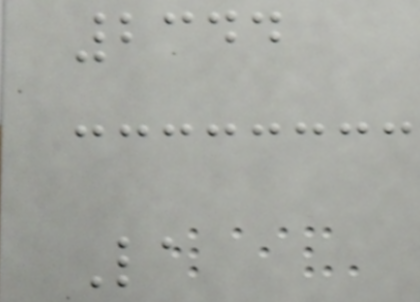2344
La
